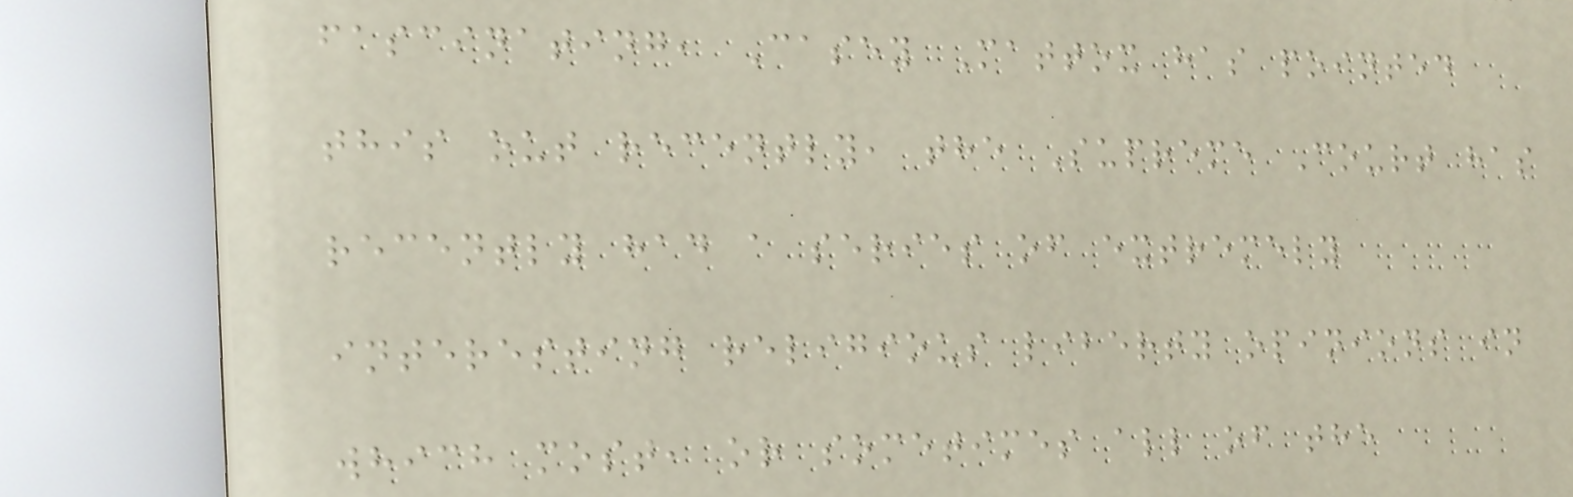fascinating, Casey Mattox has pointed
this out recently, the Supreme Court has
recently had a series of extremely
interesting religious liberty opinions in
which most, or sometimes all of the
